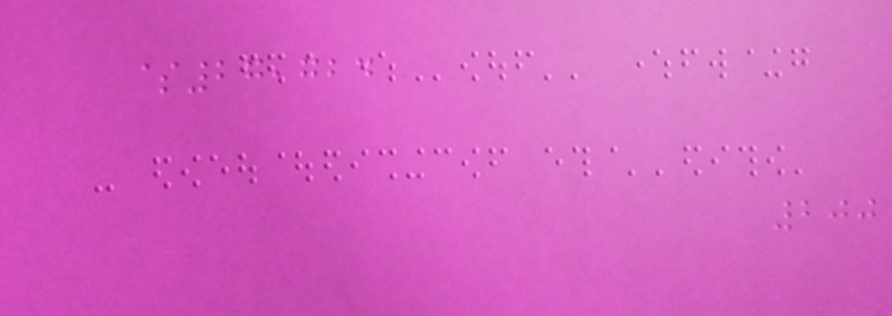$27,724
200
